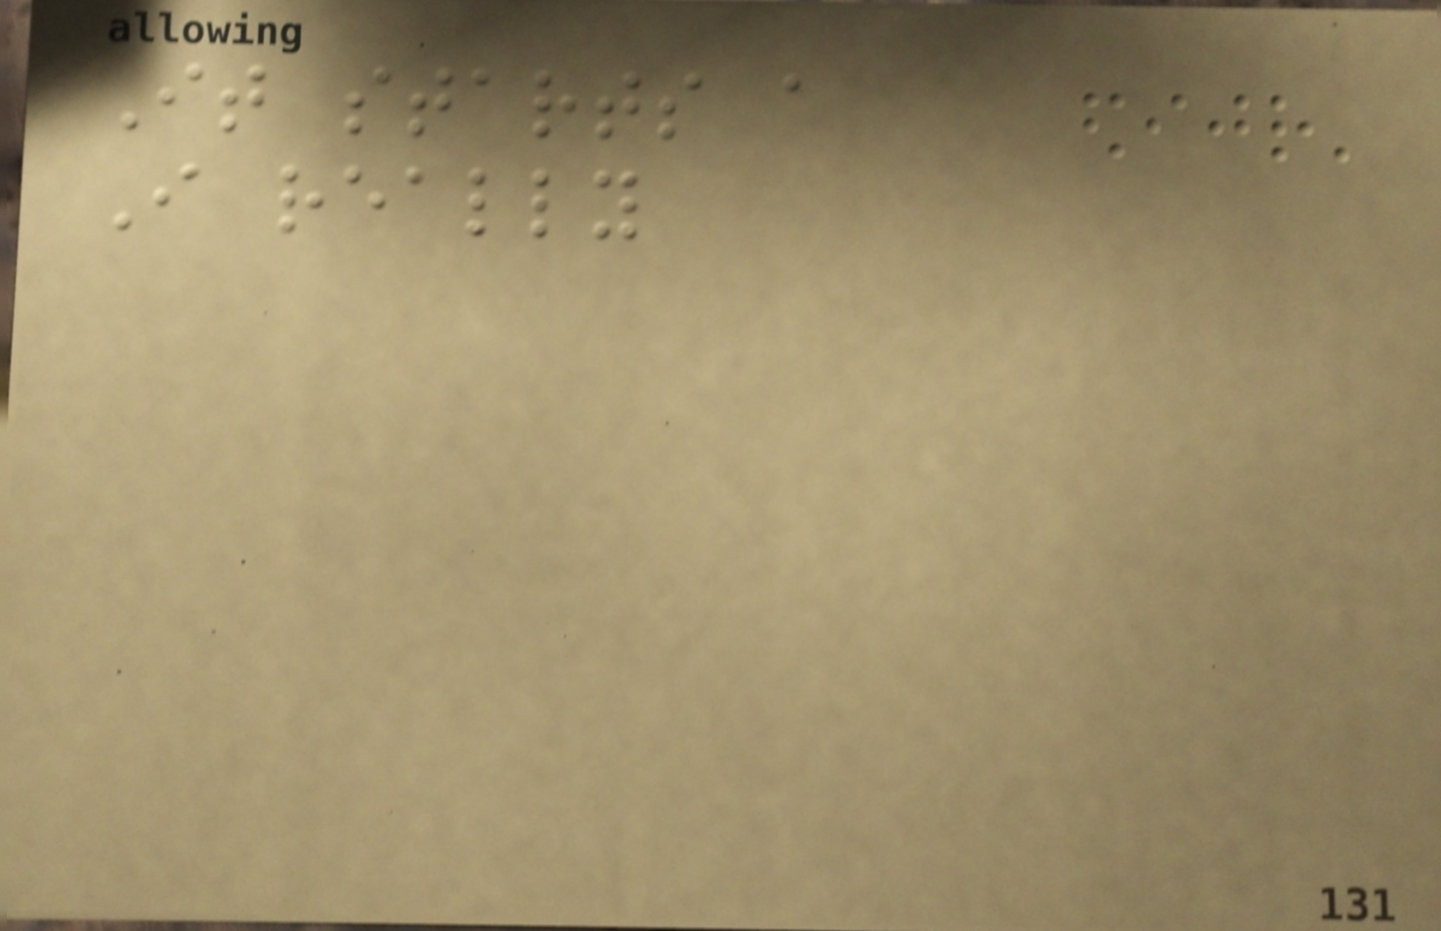It starts a
I really
